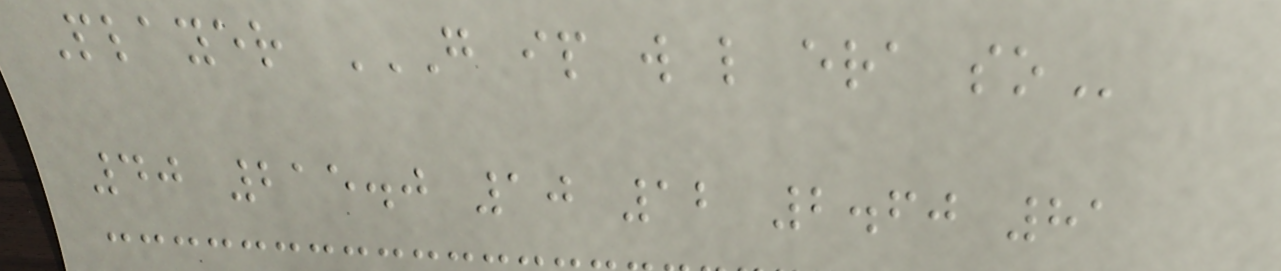Player G IP W L ERA SO
40 215.0 10 12 2.60 81
